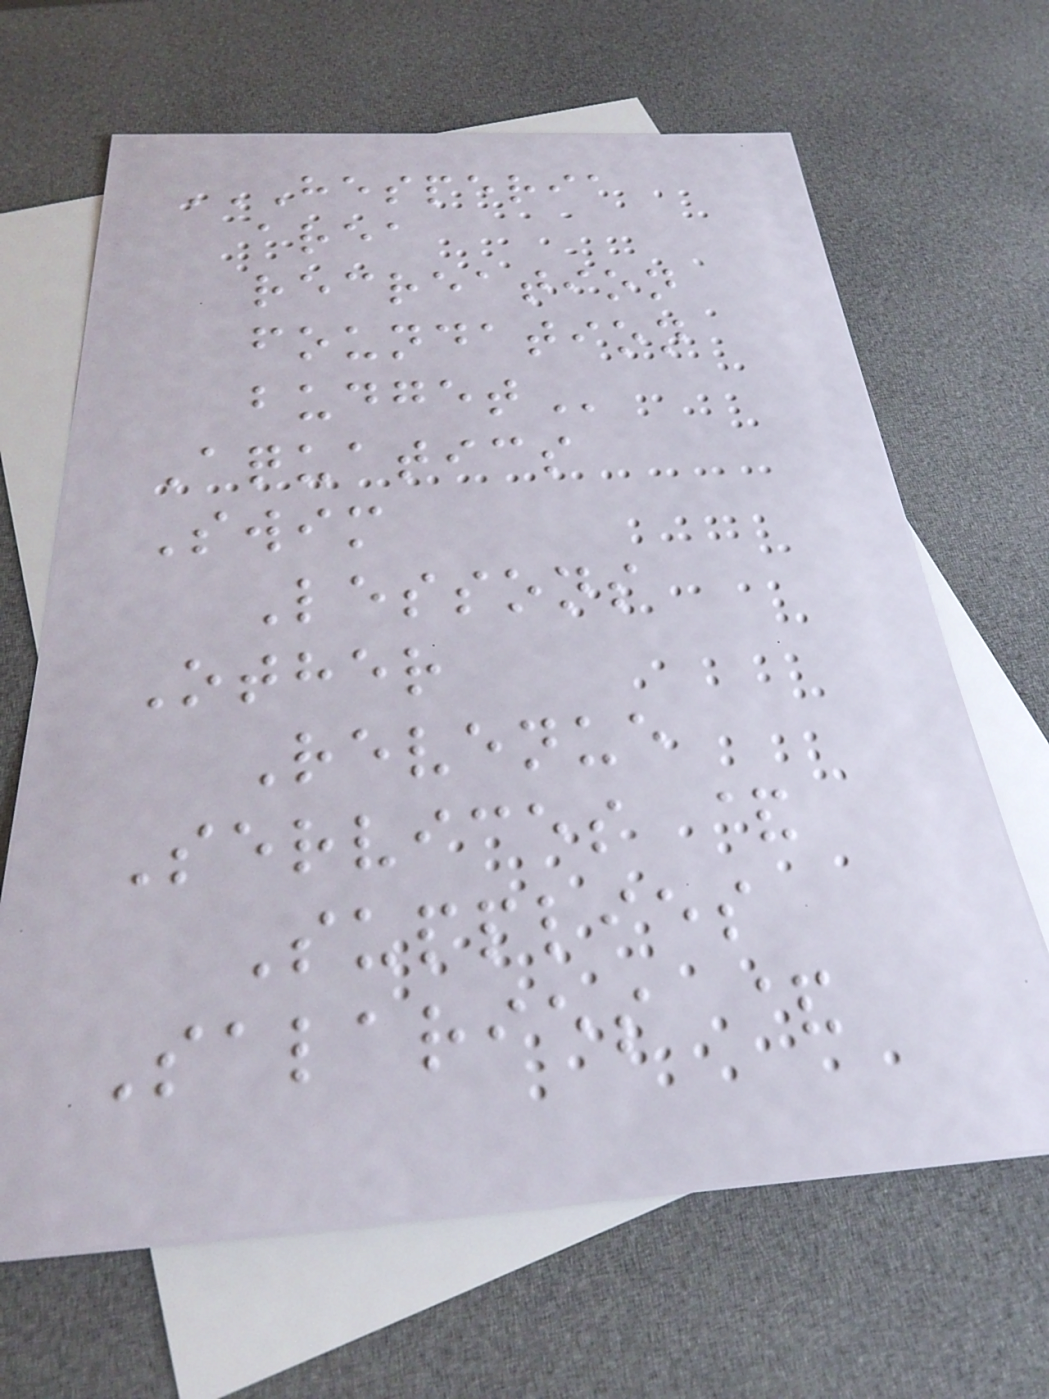HESPERIA
AREA
RECREATION
FOUNDATION
BUDGET
Aquatics
Swim
Lessons
Other
Revenue
Services &
Supplies
Salaries &
